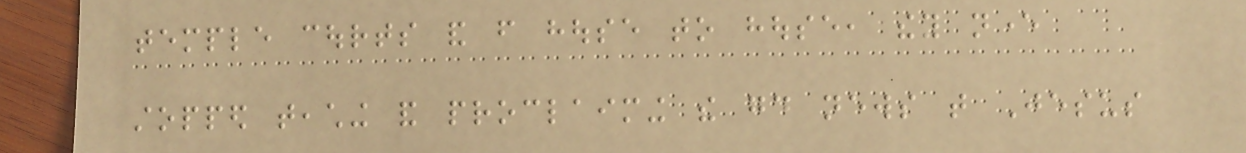temple courts and from house to house, they never
stopped teaching and proclaiming the good news that Jesus
